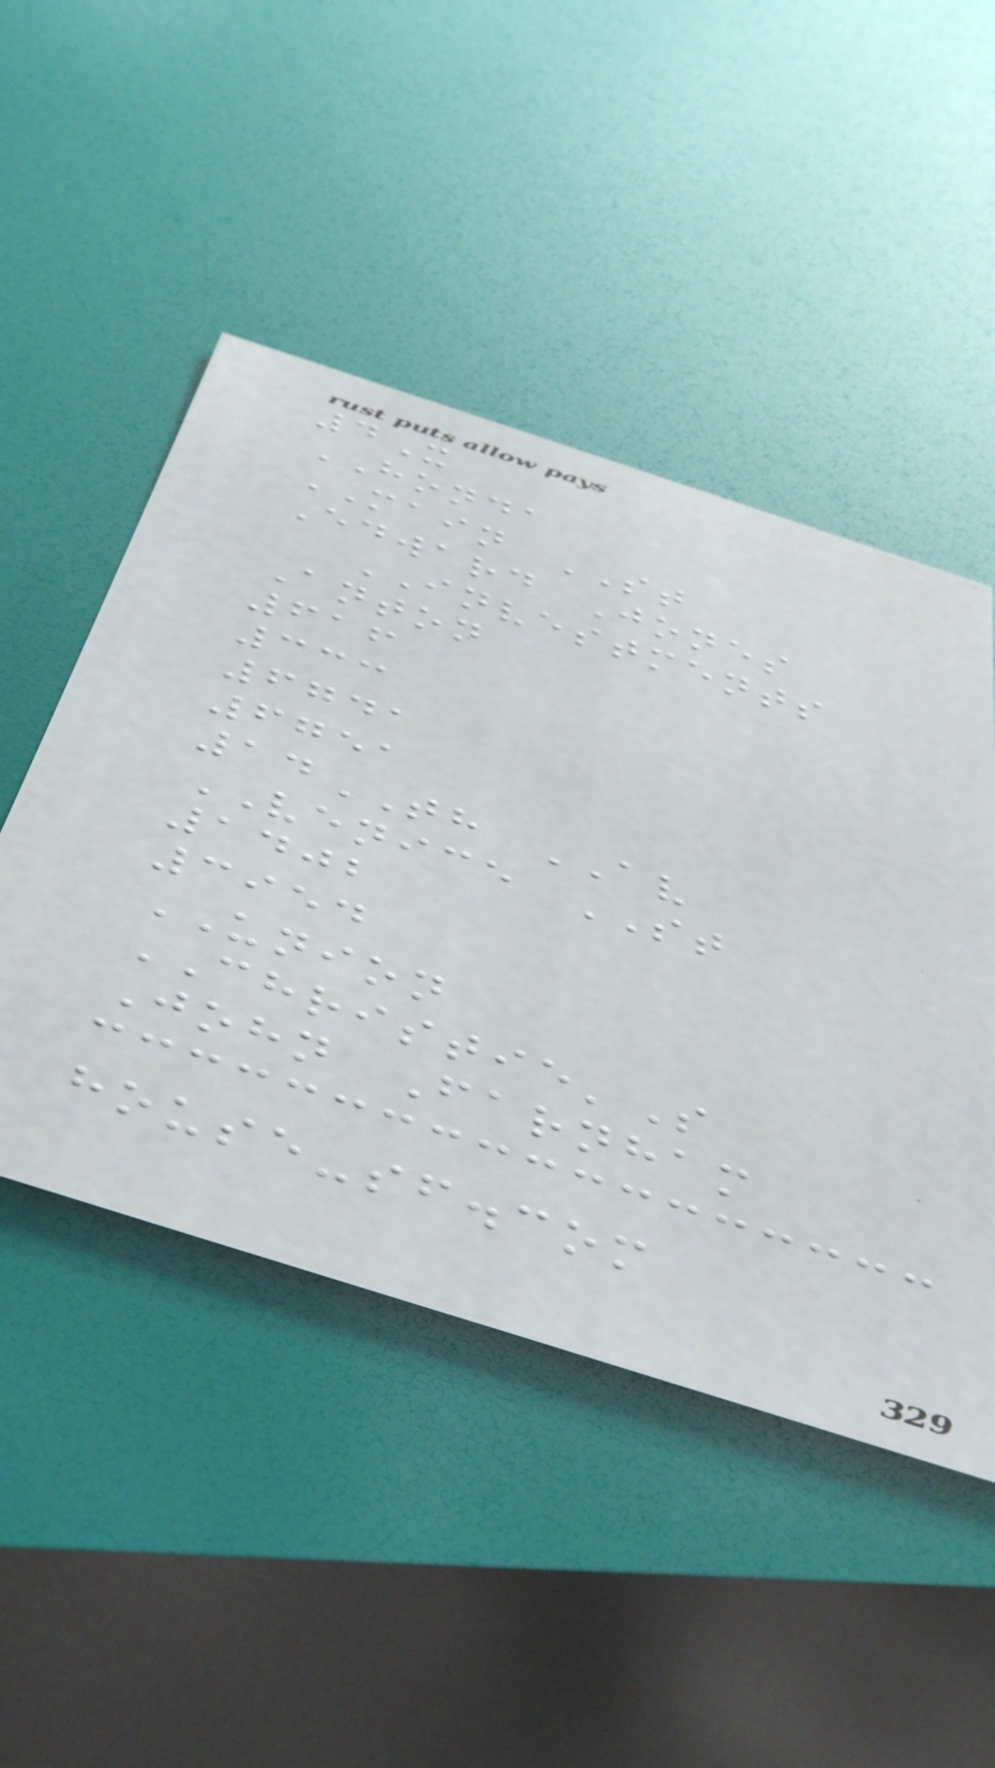4X
HONDA
MAIN ST
Edward Jones
INVESTMENTS
Anton
616
333
6741
6751
14TH AV
VENICE ST
1402
3954
UNION
CHRISTIE'S
John Farnham
house-sf.com
